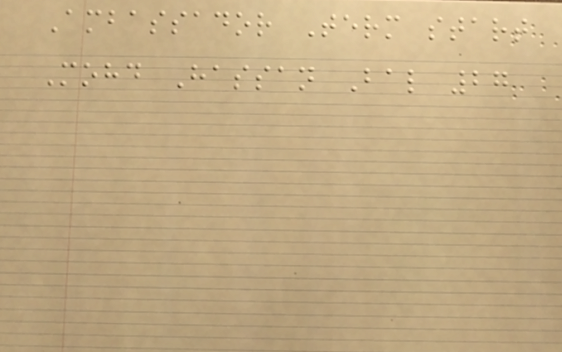Ambassador Term start
Mohd Hassan Bal 27
